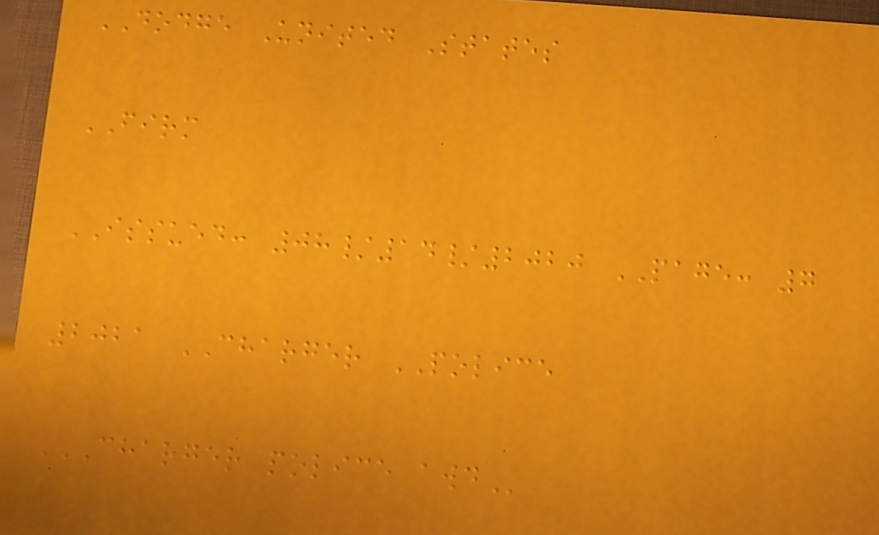DODGE United States
FIRM
ISSUED: 08/14/2020 PAGE: 7
2021 CHARGER POLICE
CHARGER POLICE AWD
